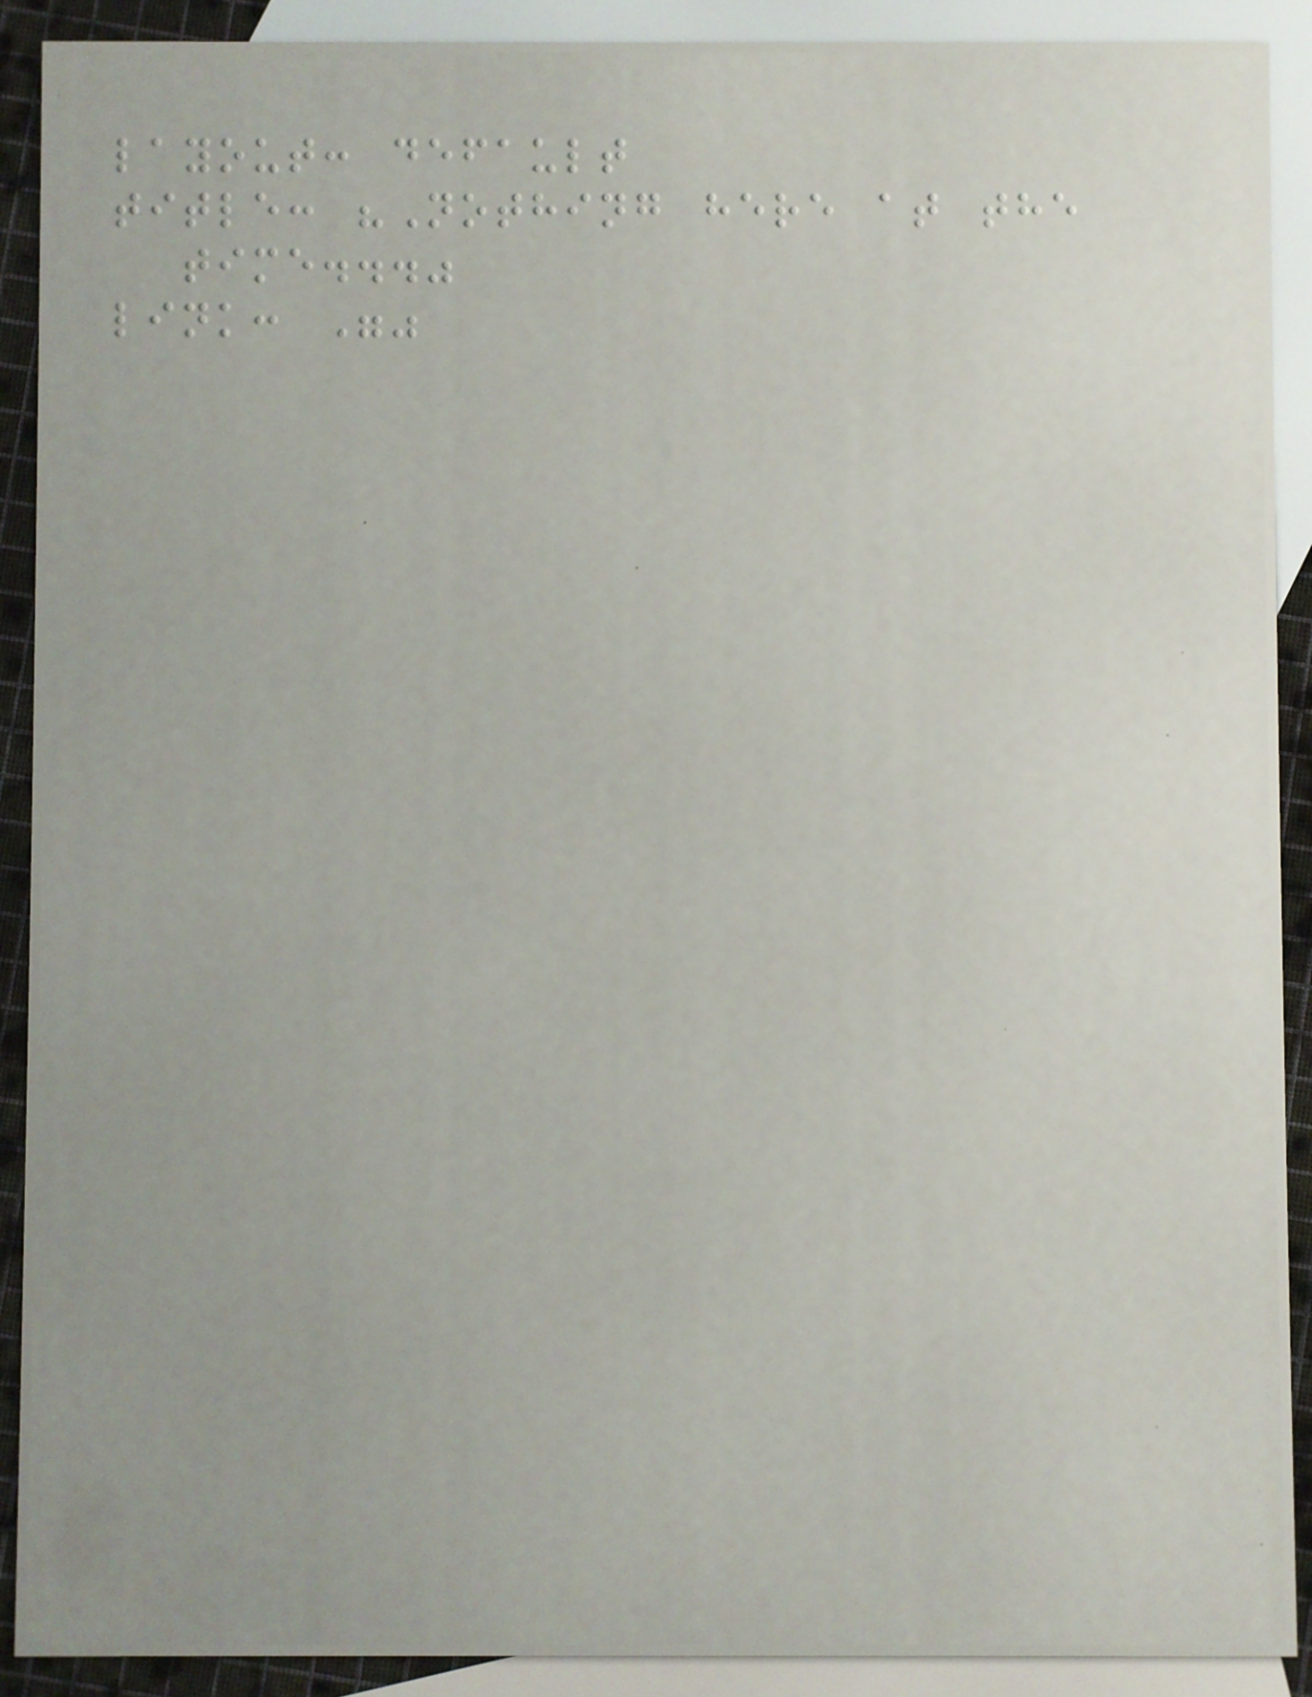layout: default
title: "Nothing here at the
time..."
link: ""
